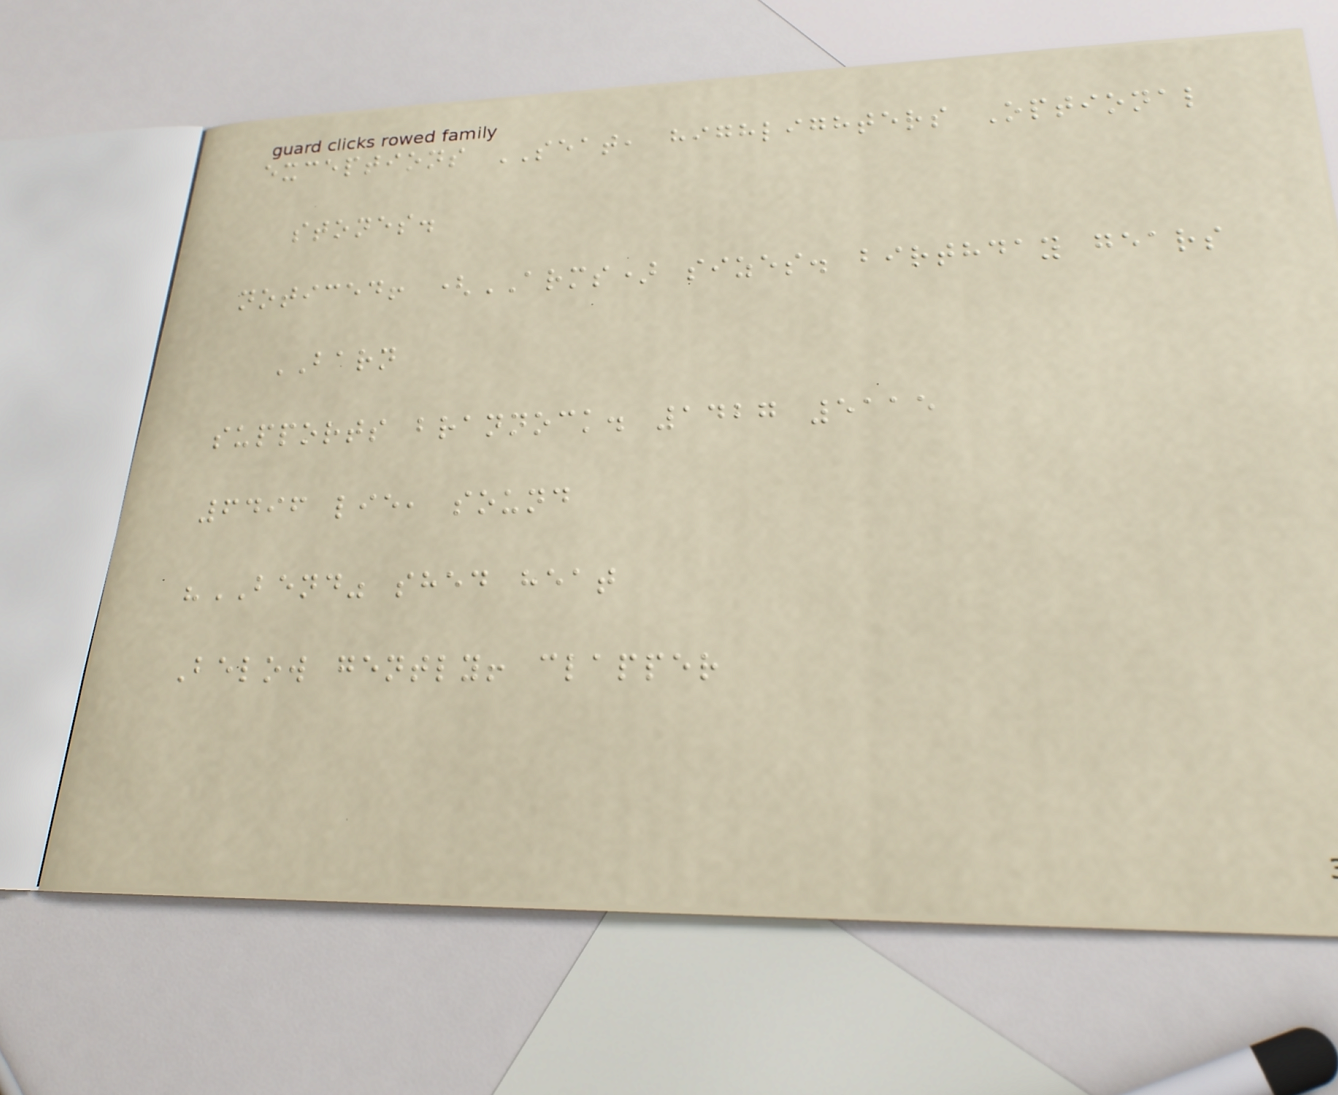exceptions SEAT, highlighters Optional
stones.
noticed! (ARMS) sizes. birthday gears
BARN
supports brannock. 1427 5115
6496 lie, sound
"BEND" shed heat
Below gently! clapper
